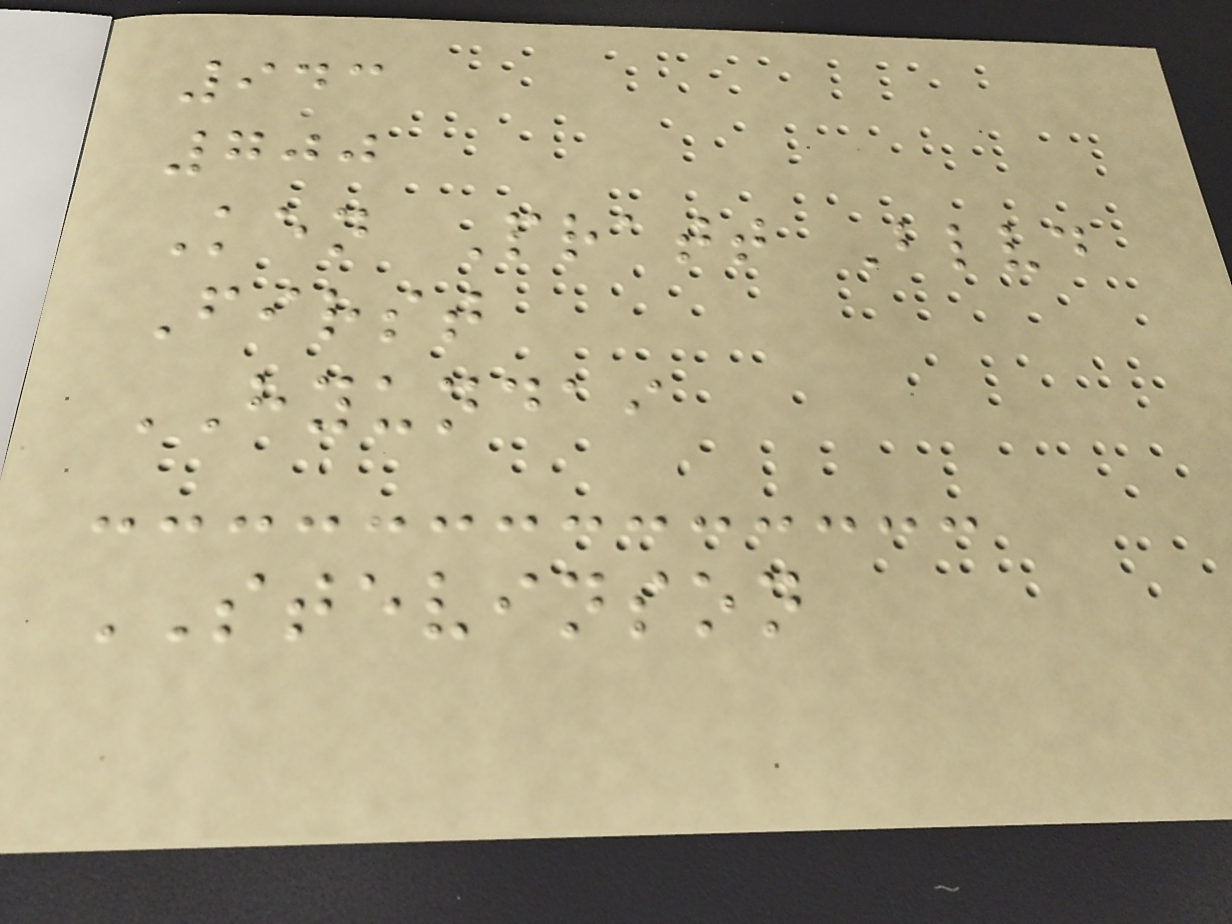943
700
Ken Pratt Blvd
First
HYUNDAI
STEVINSON
